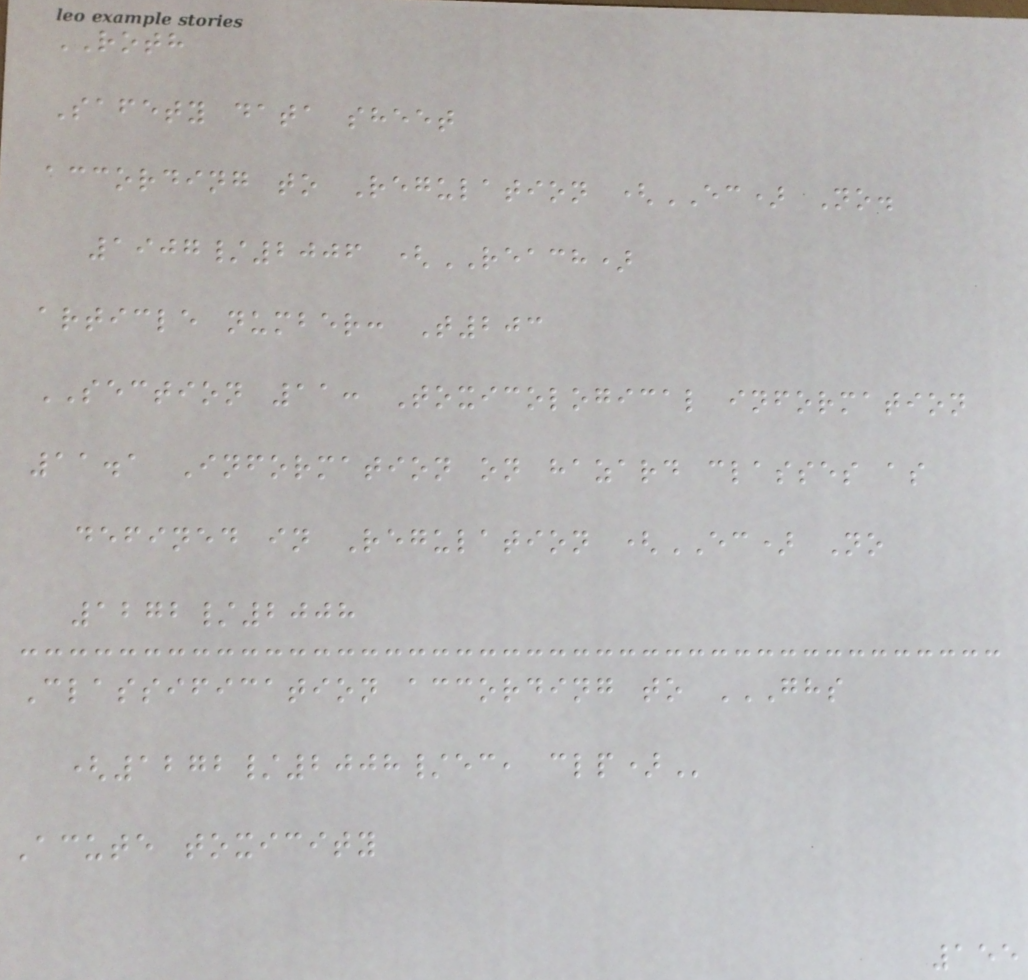ROTH
Safety data sheet
according to Regulation (EC) No.
1907/2006 (REACH)
article number: T203
SECTION 11: Toxicological information
11.1 Information on hazard classes as
defined in Regulation (EC) No
1272/2008
Classification according to GHS
(1272/2008/EC, CLP)
Acute toxicity
155
